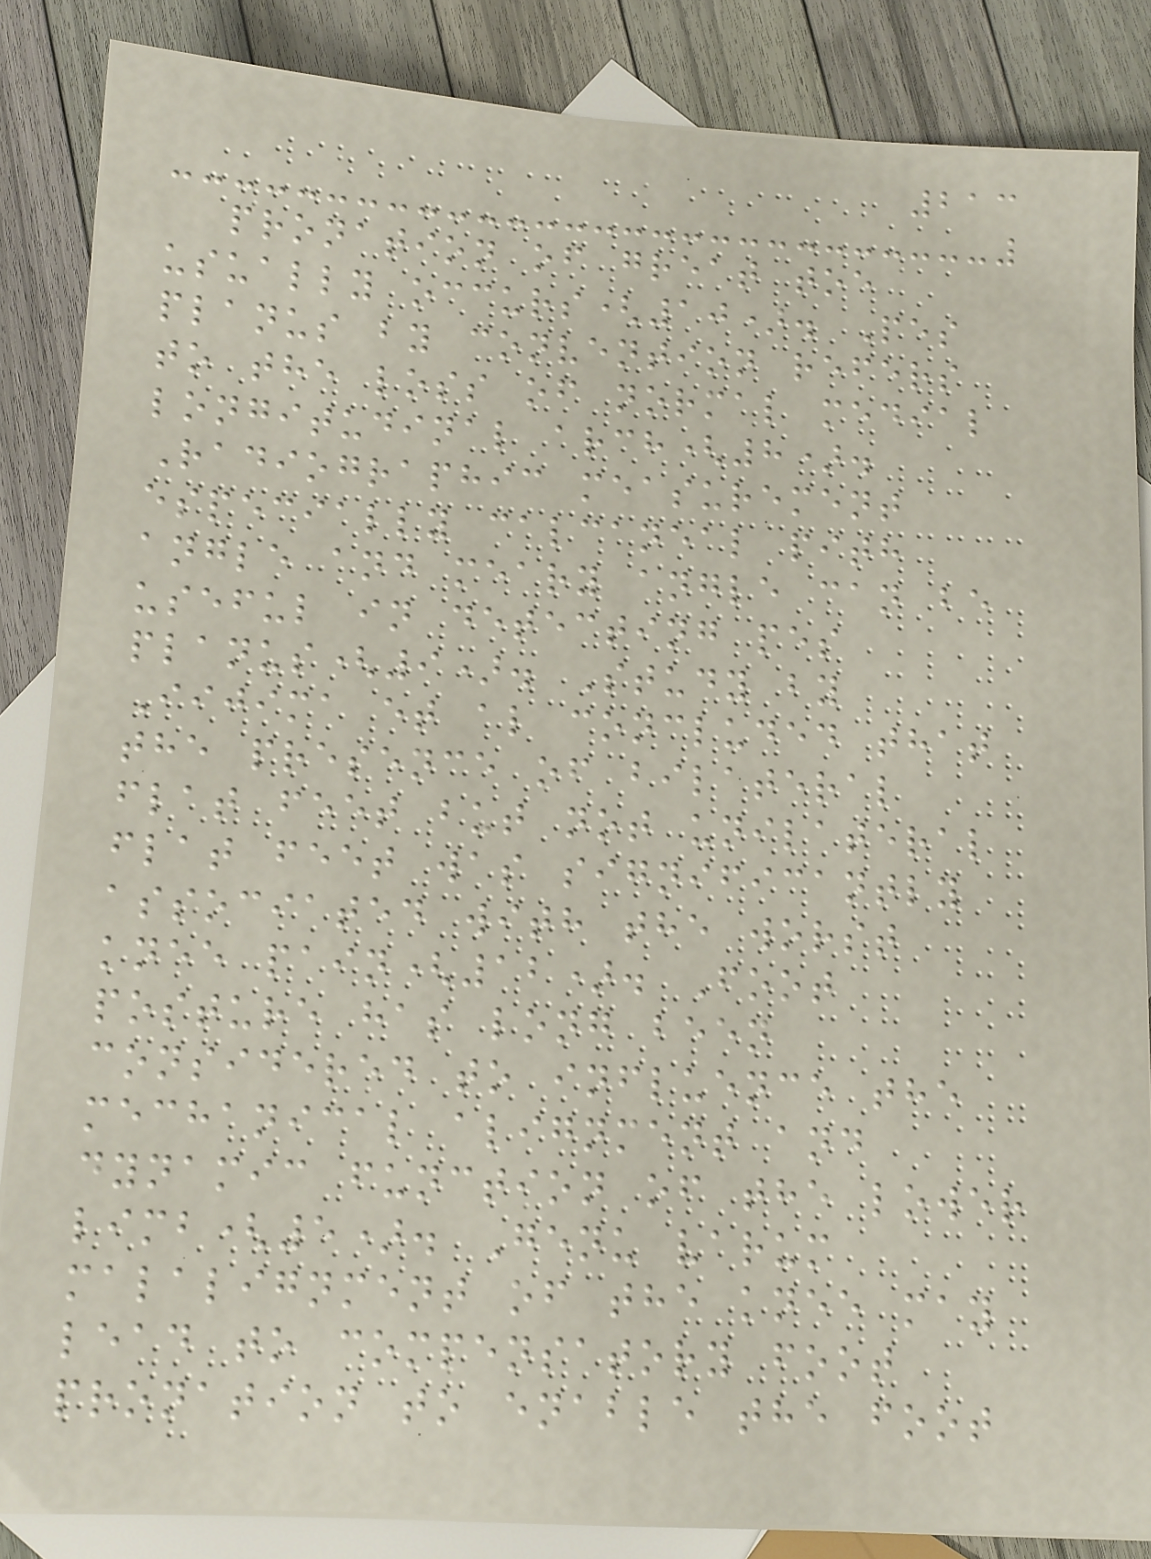213
pronation of great toe
usually occurs(10). Pes
planus by convention refers
to the loss of normal medial
longitudinal arch(8).
Radiographic measurement
especially calcaneal pith
angle and meary angle can be
useful in detecting pes
planus(9). Study by
Iijima et al concluded that
the presence of bilateral
flat feet but not unilateral
flat feet was significantly
associated with the worst
knee pain(12). Foot
posture has long been
considered to influence the
mechanical alignment and
dynamic function of the lower
limb(5). Genu varum
malalignment of the knee may
lead to compensatory foot
pronation to enable the foot
